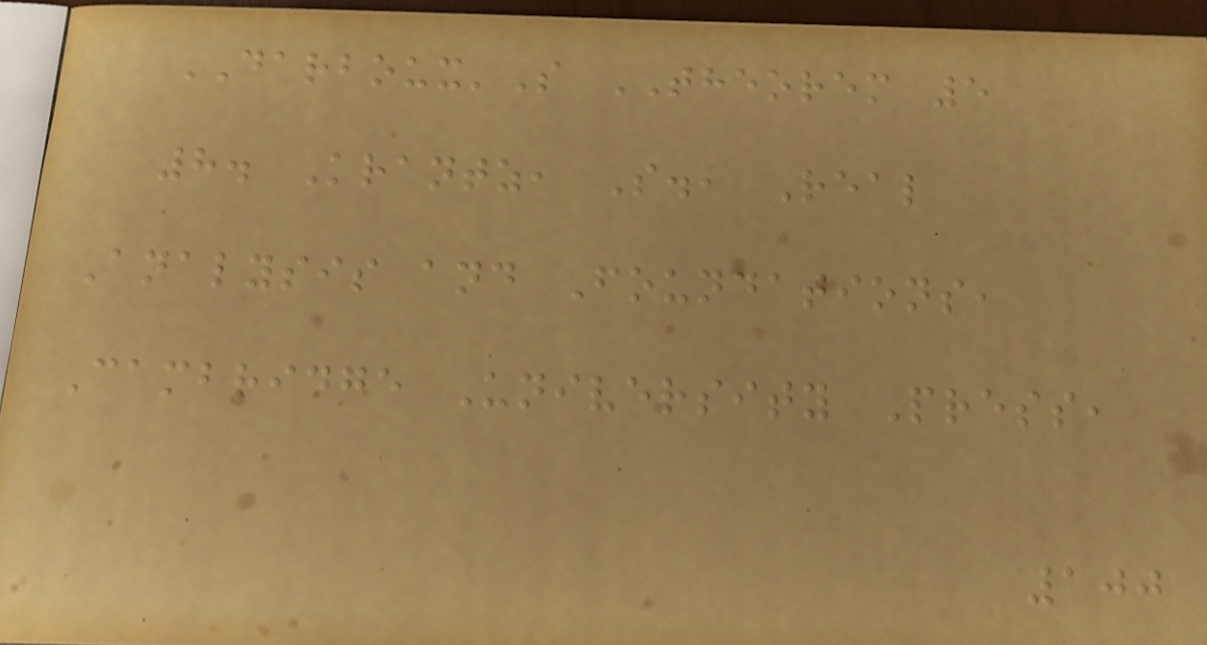DARBOUX'S THEOREM 5
8. Krantz, S., Real
Analysis and Foundations,
Cambridge University Press,
100
